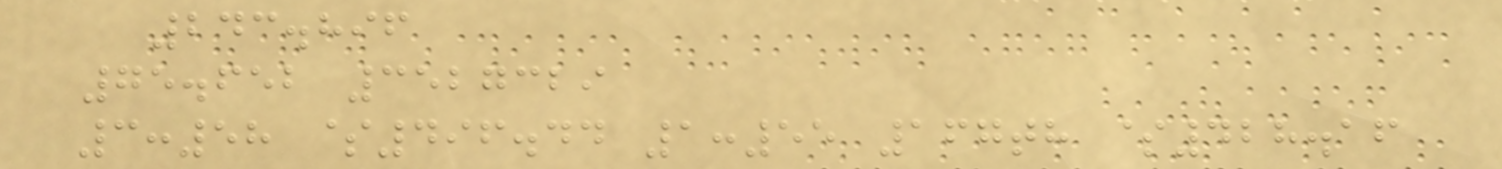243.896
75.652 3527329
3:58 $496.44 1:55 167th $428.16
